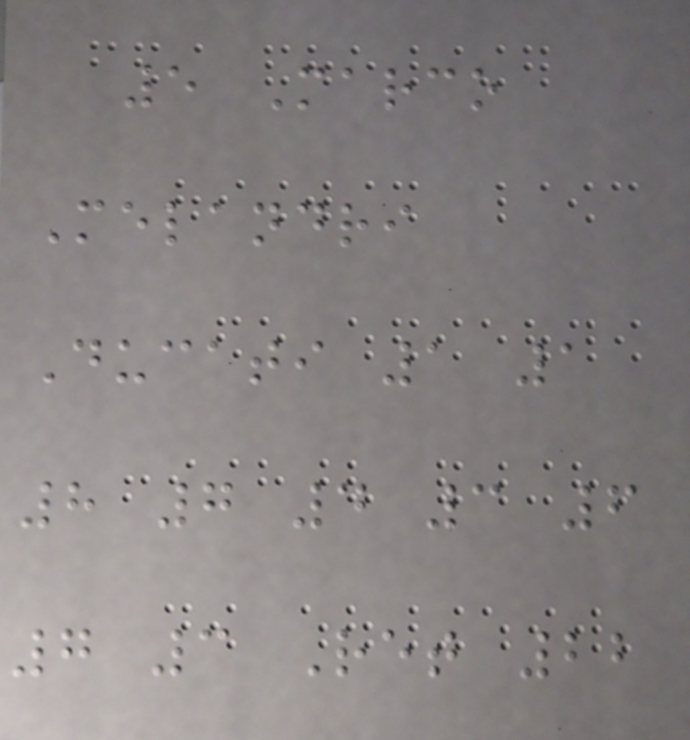5 Marco
Melandri
Ducati 1 1
8 7 4 3 6
7 3 Ret 22
